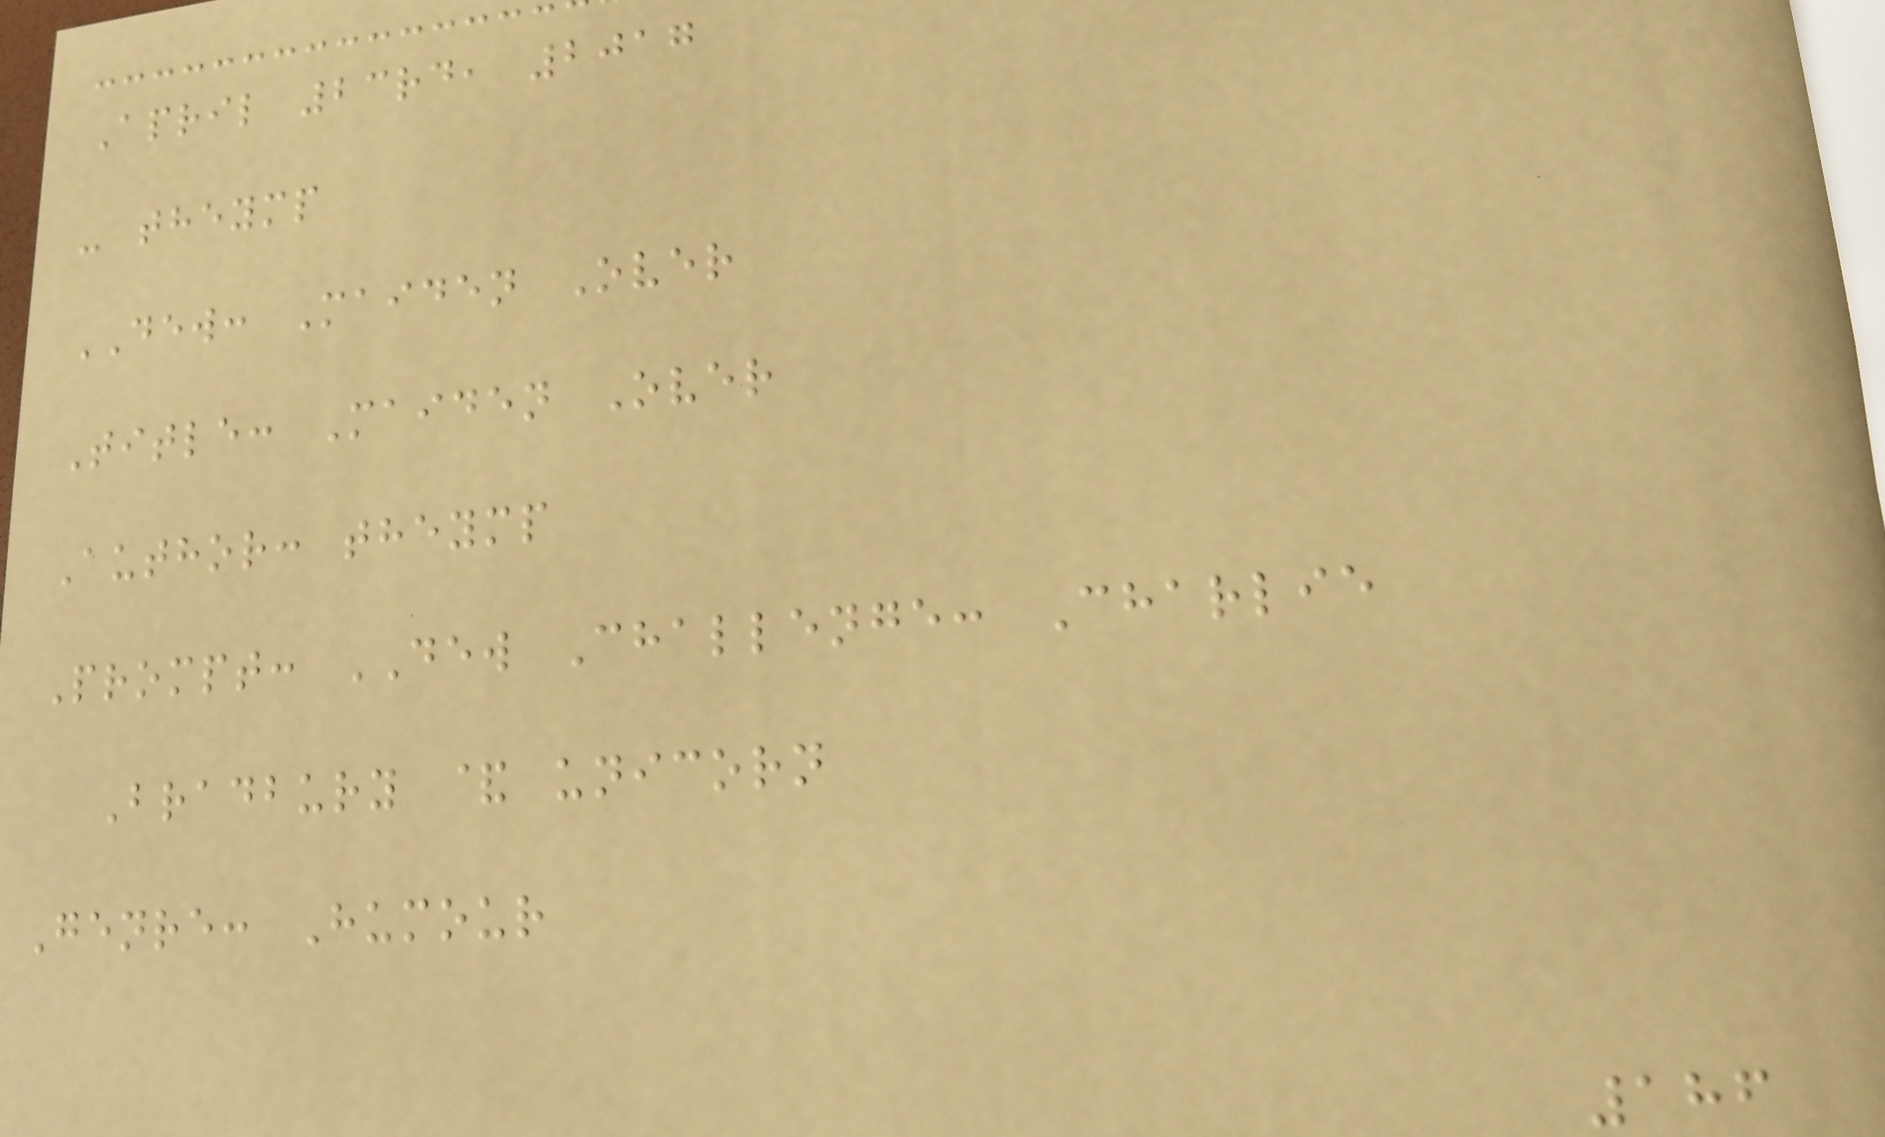April 23rd, 2017
- theymp
DEW: Maiden Over
Title: Maiden Over
Author: theymp
Prompt: DEW Challenge: Charlie
Bradbury & unicorn
Genre: Humour
186
